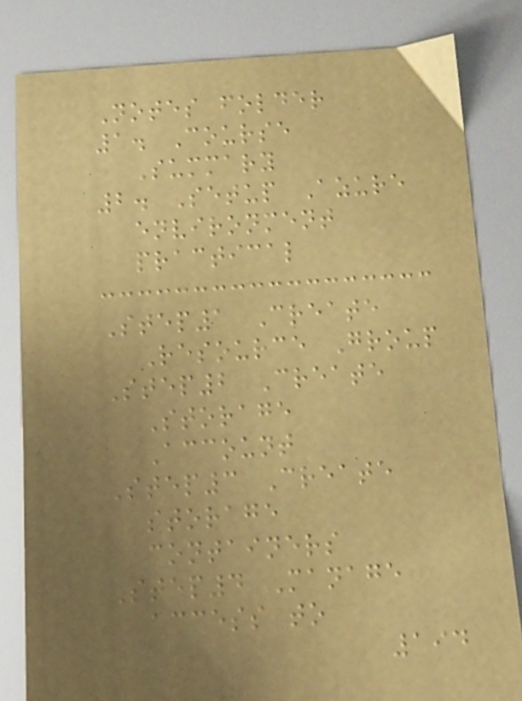Notes folder
1. Course
Summary
2. Setup Azure
environment
practical
Step1 Create
Resource Group
Step2 Create
Storage
Account
Step3 Create
storage
containers
Step4 Manage
access to
194
